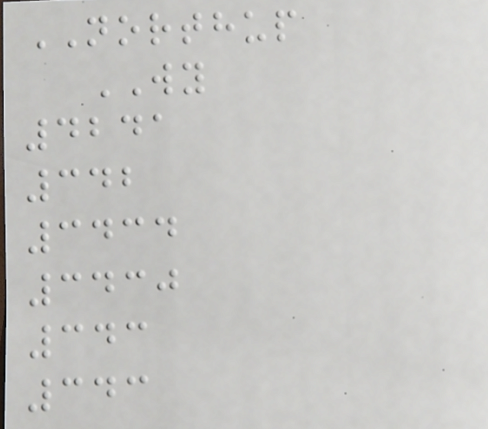NORTHUP
WY
4241
342
3434
3430
343
343
